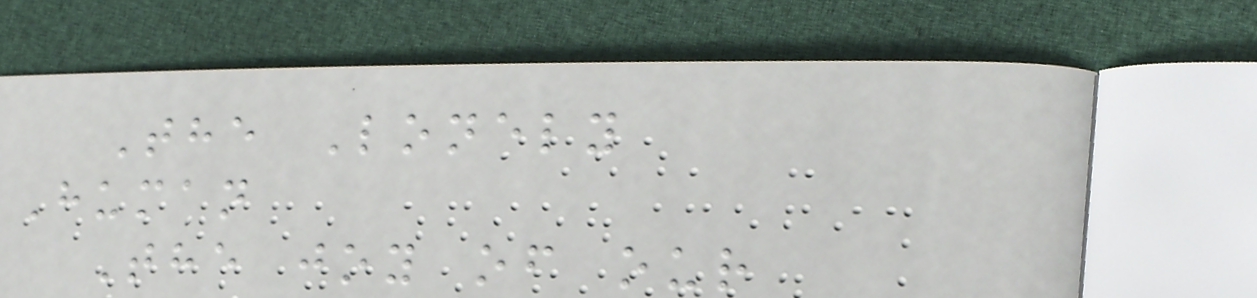The Lonely
Human
The joy of our
